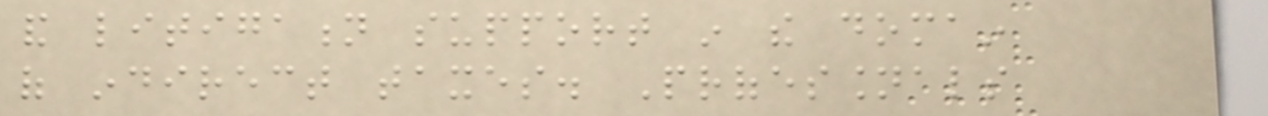and litigation support in the domain
of indirect taxes. Professionals
